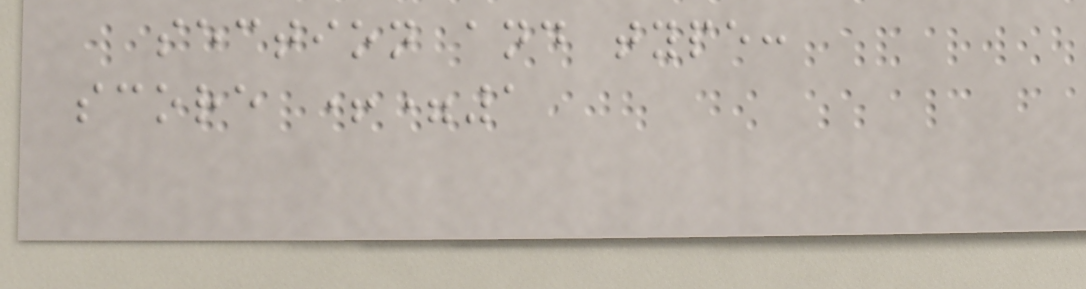section and type:
score +=1
